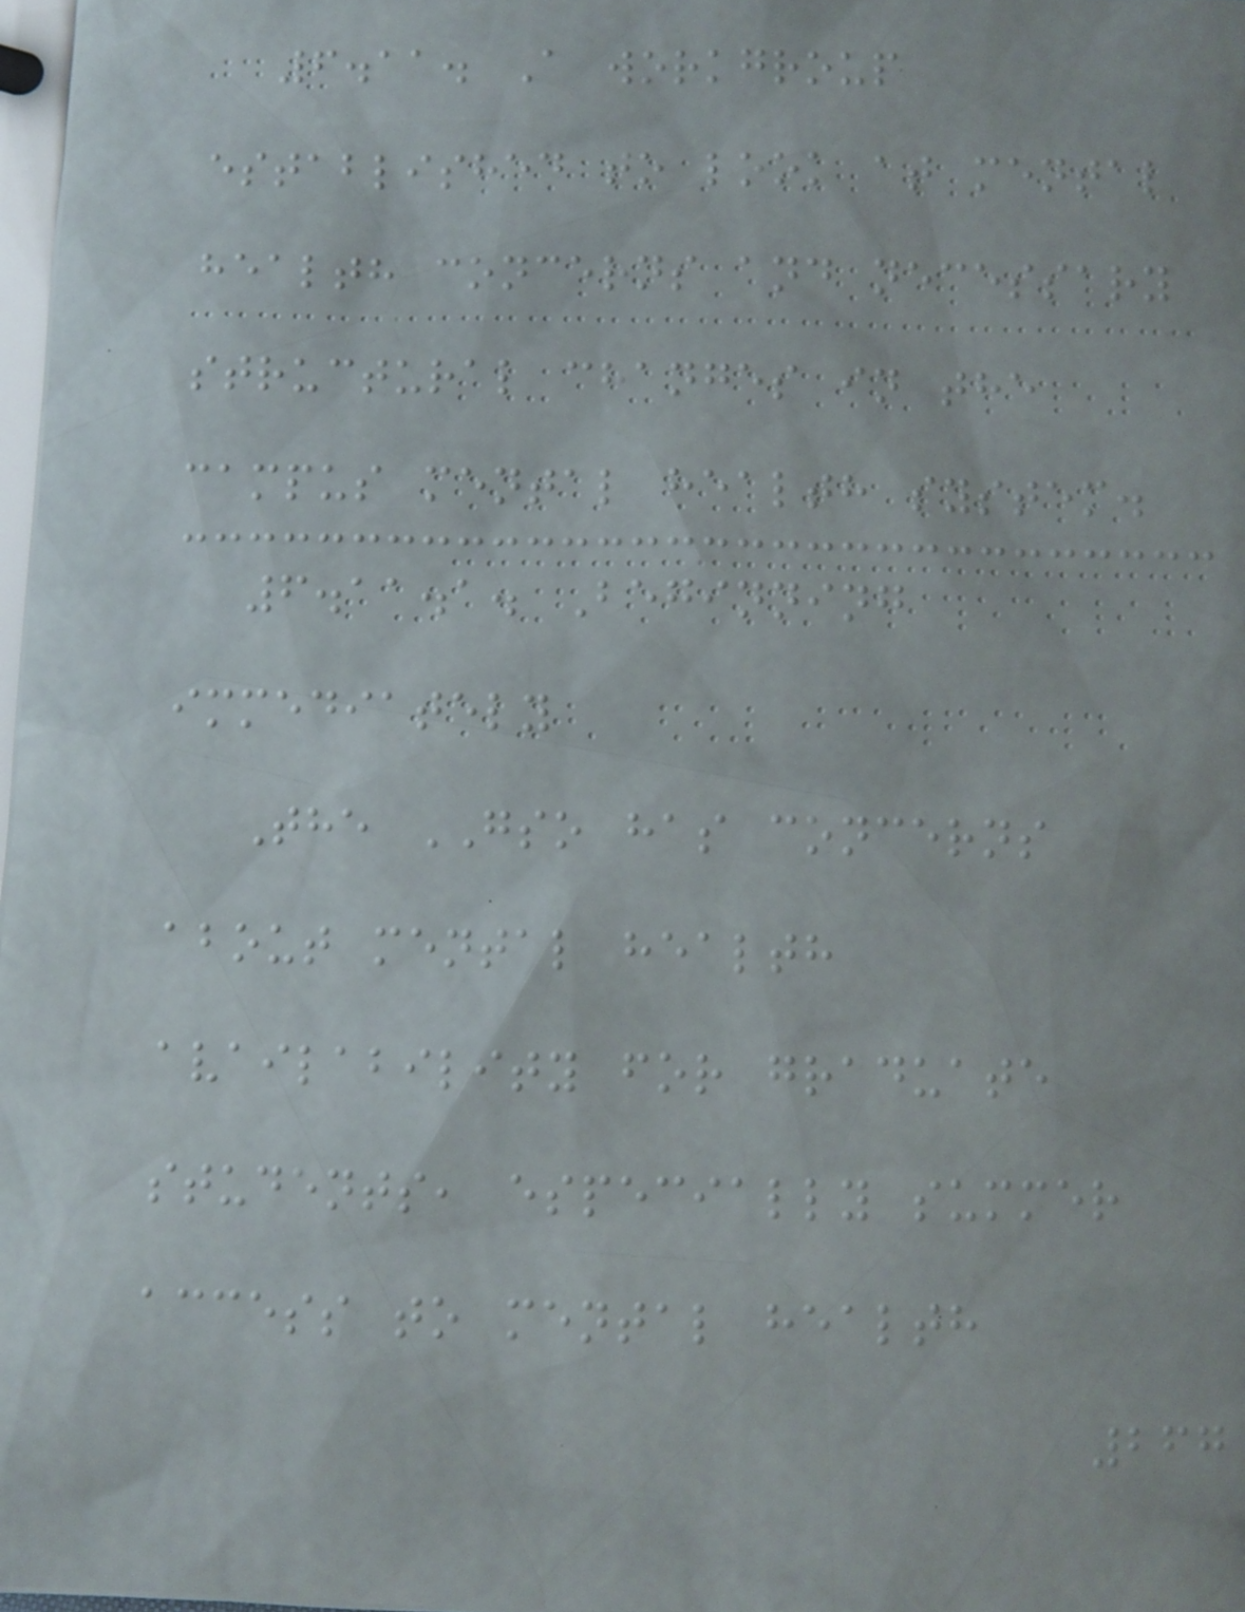6.11. A workgroup
established to look at mental
health concerns and necessary
structural changes in the
campus mental health system.
6.11.1. Beginning
immediately
The GSO has concerns
about mental health
availability for graduate
students, especially summer
access to mental health
267
